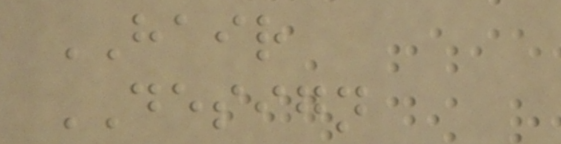HAIR
DESIGN
